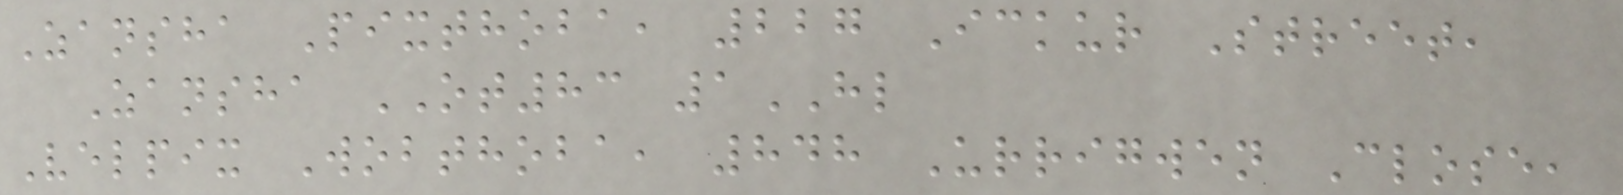Zansha Pixthoba, 227 Ickur Street,
Zansha OT83 1HL
Velpix Wobthoba, 848 Urrigwen Close,
